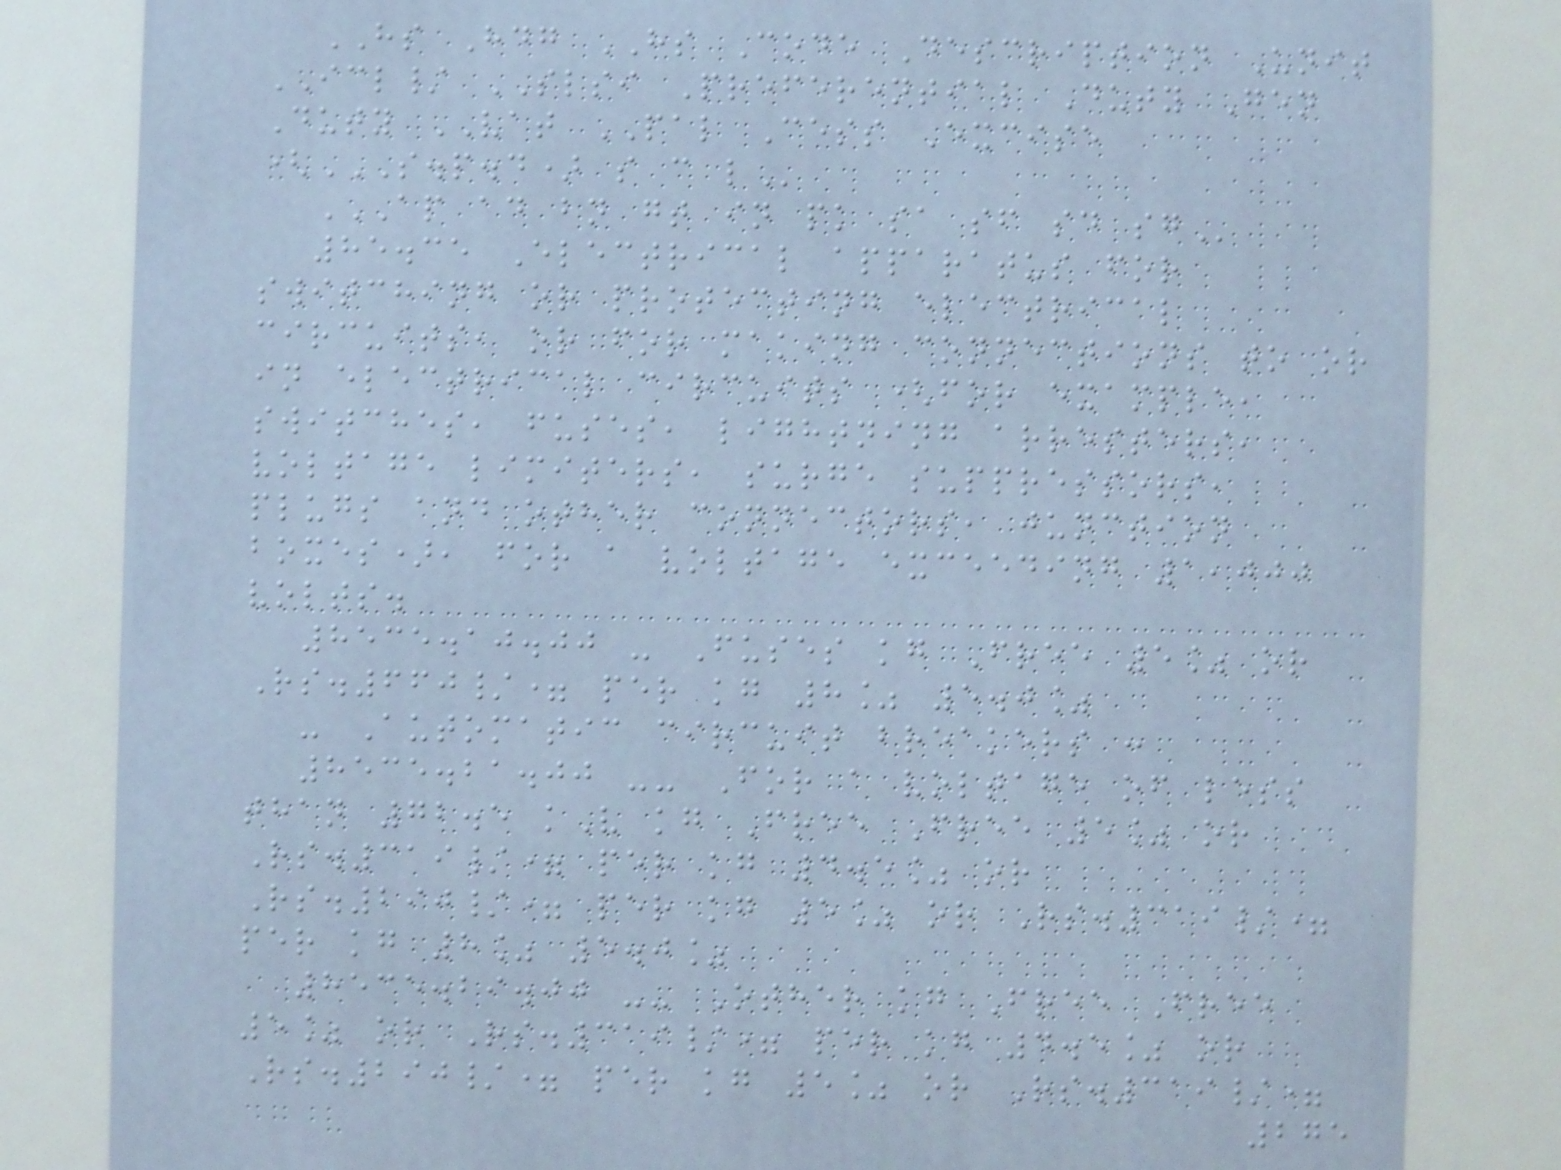HS Hdg HS Code Description Unit
ICL/ SLSI Preferential Duty Gen
Duty VAT PAL Cess Excise
(S.P.D) S C L
AP AD BN GT IN PK SA SF SD SG
85.35 Electrical apparatus for
switching or protecting electrical
circuits, or for making connections to or
in electrical circuits (for example,
switches, fuses, lightning arresters,
voltage limiters, surge suppressors,
plugs and other connectors, junction
boxes), for a voltage exceeding 1,000
volts.
8535.10.00 - Fuses kg Free 5% or
Rs.660/= per kg 8% 5.0%
- Automatic circuit breakers :
8535.21.00 -- For a voltage of less
than 72.5 kV kg Free Free 5% or
Rs.319/= per kg 4.5% or
Rs.290/= per kg 5% or Rs.319/=
per kg 8% 5.0%
8535.29.00 -- Other kg Free Free
5% or Rs.319/= per kg 4.5% or
Rs.290/= per kg 5% or Rs.319/=
275
